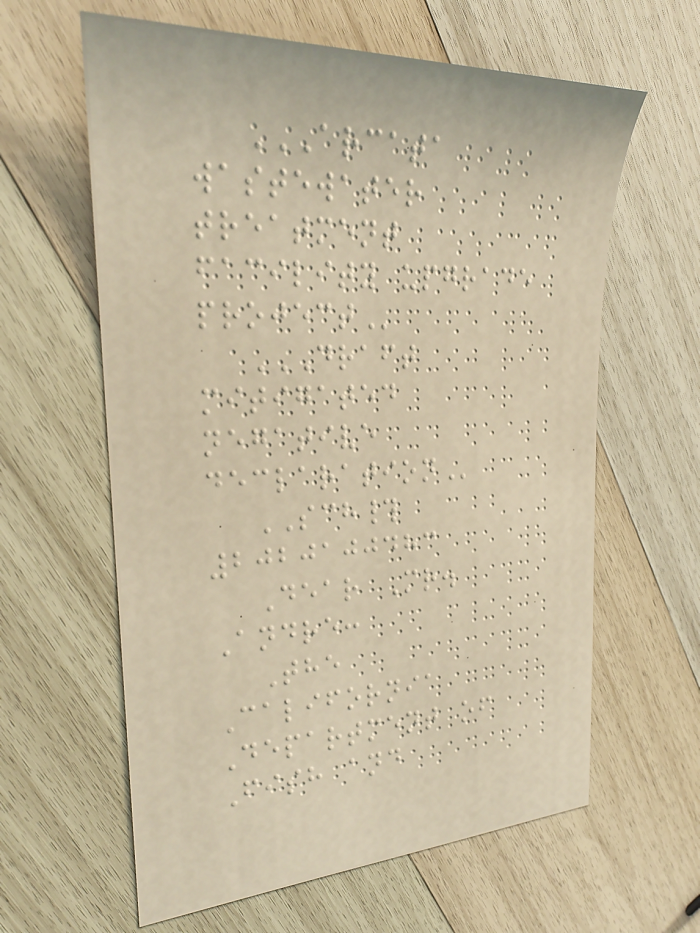ARCATA
WASTEWATER
TREATMENT
FACILITY UPGRADE
PROJECT
DRAFT
MITIGATED
NEGATIVE
DECLARATION
SCH#
2020100483
Dear Mr.
Andre:
The
California
Department of
Fish and
